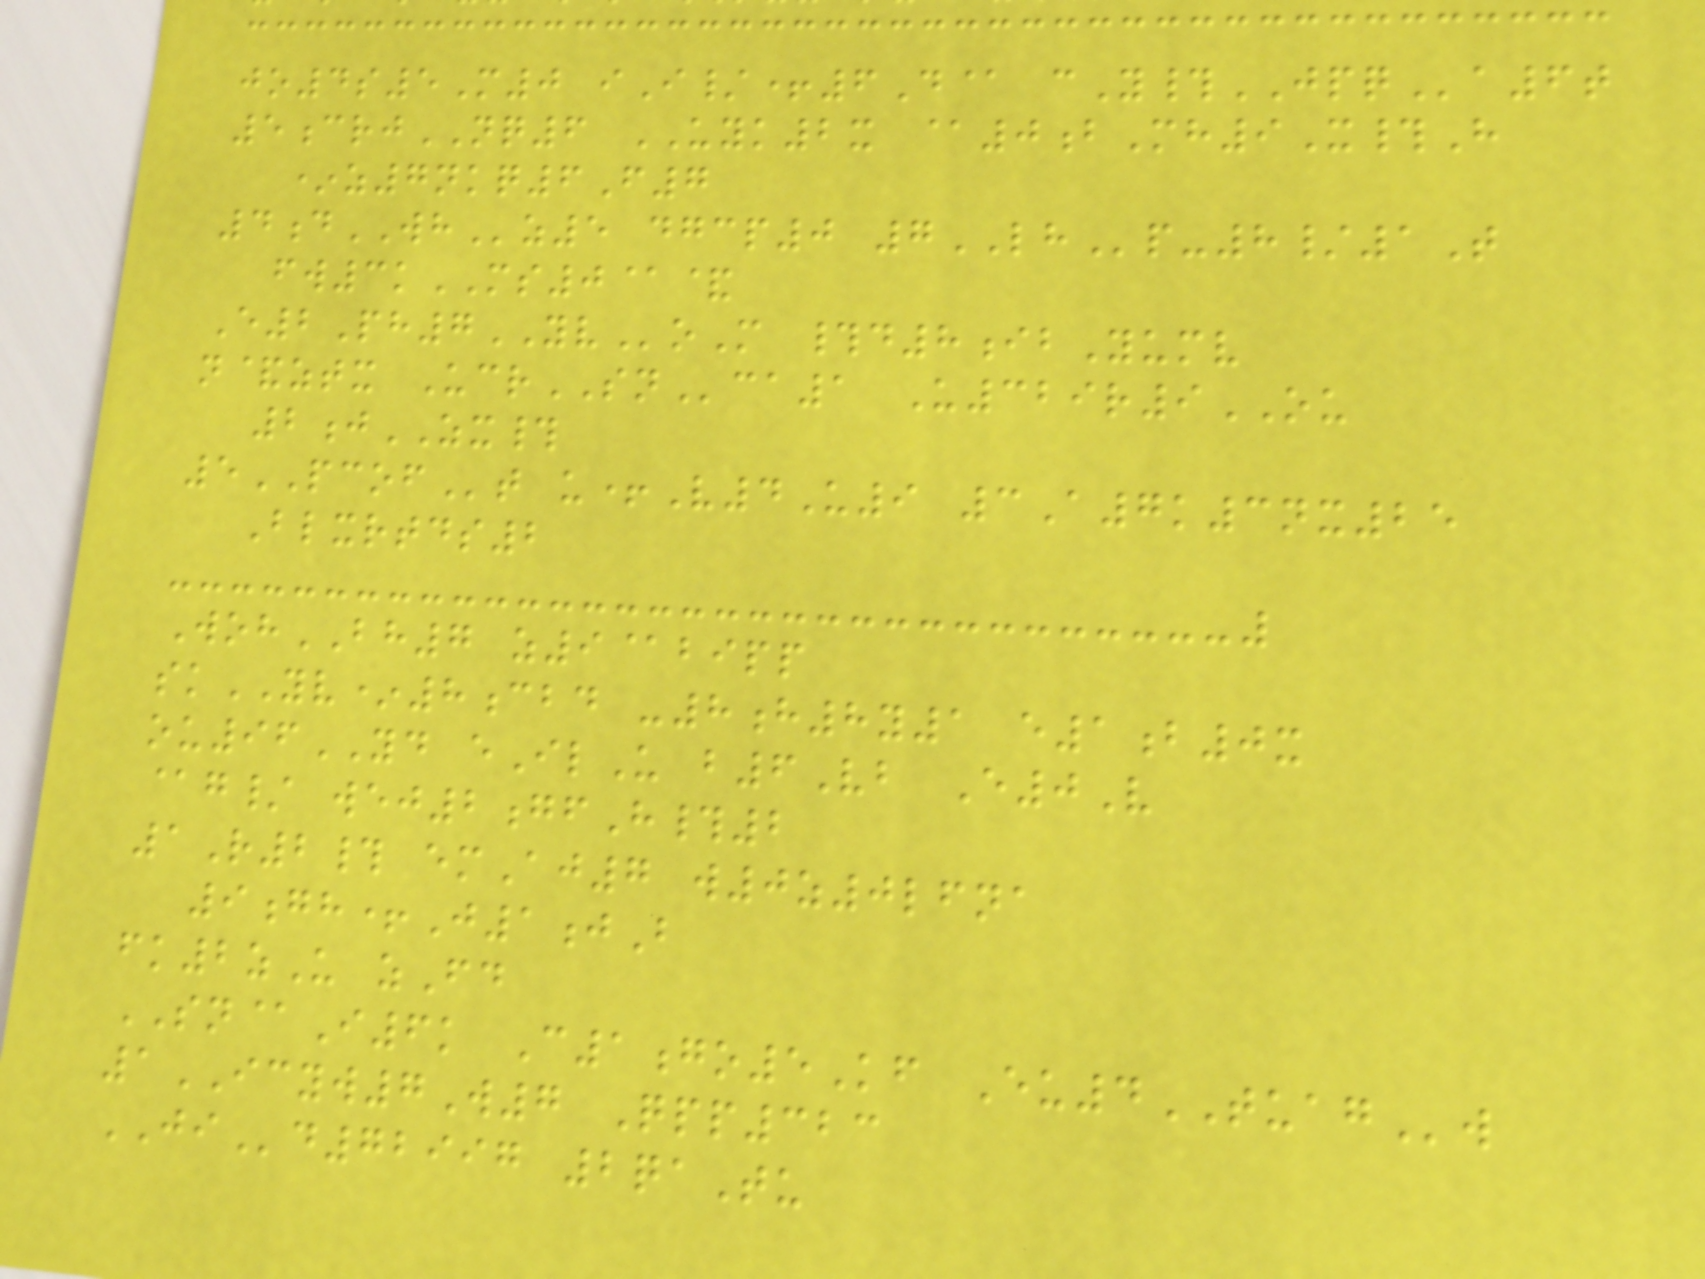jo4s5M0 iI/+6D@ cY#JPQa6t
5crjNQ6 UYK2x @0bMh9X#H
*z7nkq6F7
4dWHz5 dgcp0 7LHp-8/1T
fw3kMS0@&
E2Ph7YVoM #d8ibYumv
n&ztx UcrSNca1 U329r9OU
2jZX#
5PCOFt u+V4U9 3A7k3nx25
Blxrtds2
WohBH7 z9@bipp
skYV*8cbd -8h8y1 e1b0x
ou96YD eIlU b6Vb E0V
@g/ wej2gfH#2
1R2# emAj7 w0z0lfna
9gh+J1jB
fk2zU zFd
SN@I6k C1go5Kf Eu4TUAGw
1ICYW7W7 Qpp323
JId72997 2qaTu
